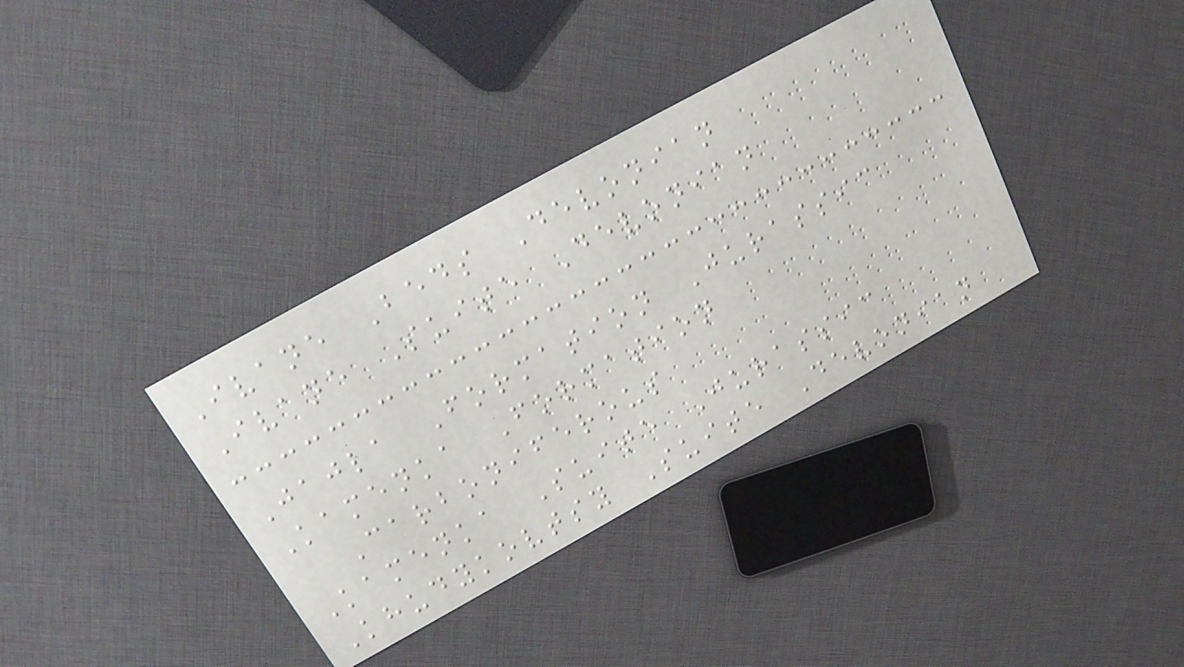Ivane Beds Devonian
Ivane Suite Devonian
Jajla Formation Jurassic
Kamenka Formation
Carboniferous
Kamenka Suite Jurassic
Khudykovtsy Suite Devonian
